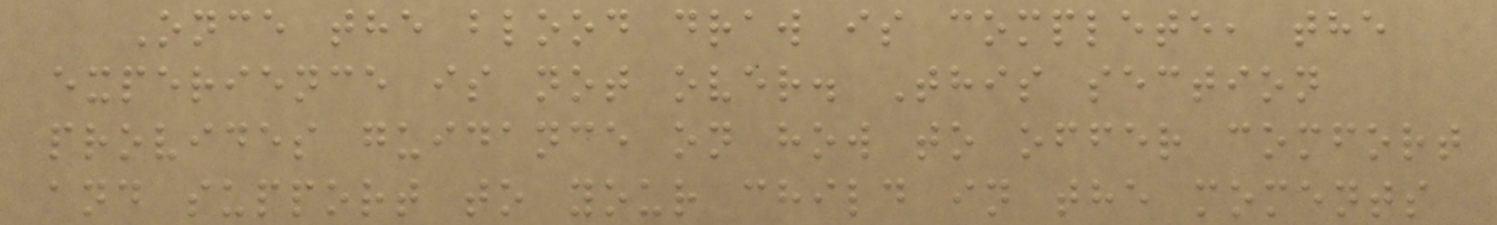Once the blood draw is complete, the
experience is not over. This section
provides guidance on how to offer comfort
and support to your child in the moments
